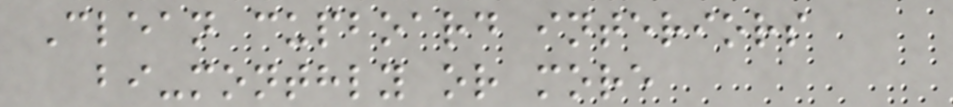Clean cupboard interiors
bi-monthly or more
